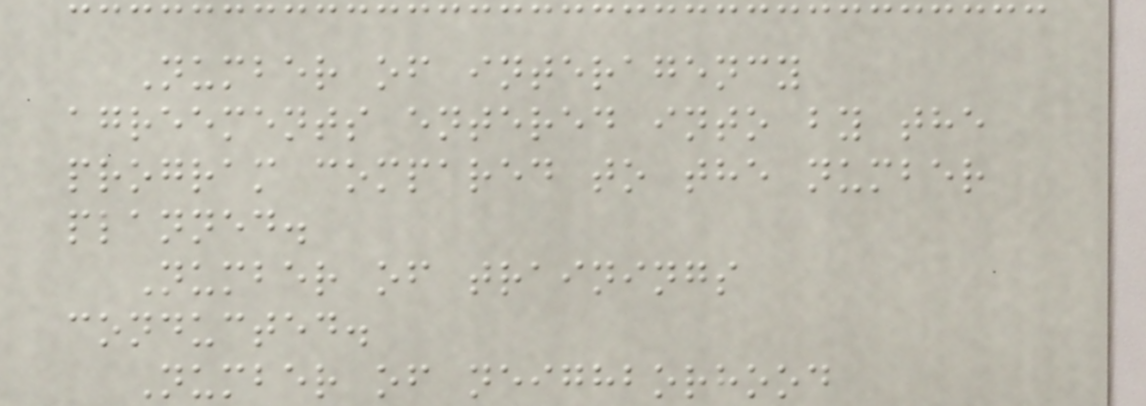Number of interagency
agreements entered into by the
program compared to the number
planned.
Number of trainings
conducted.
Number of neighborhood
